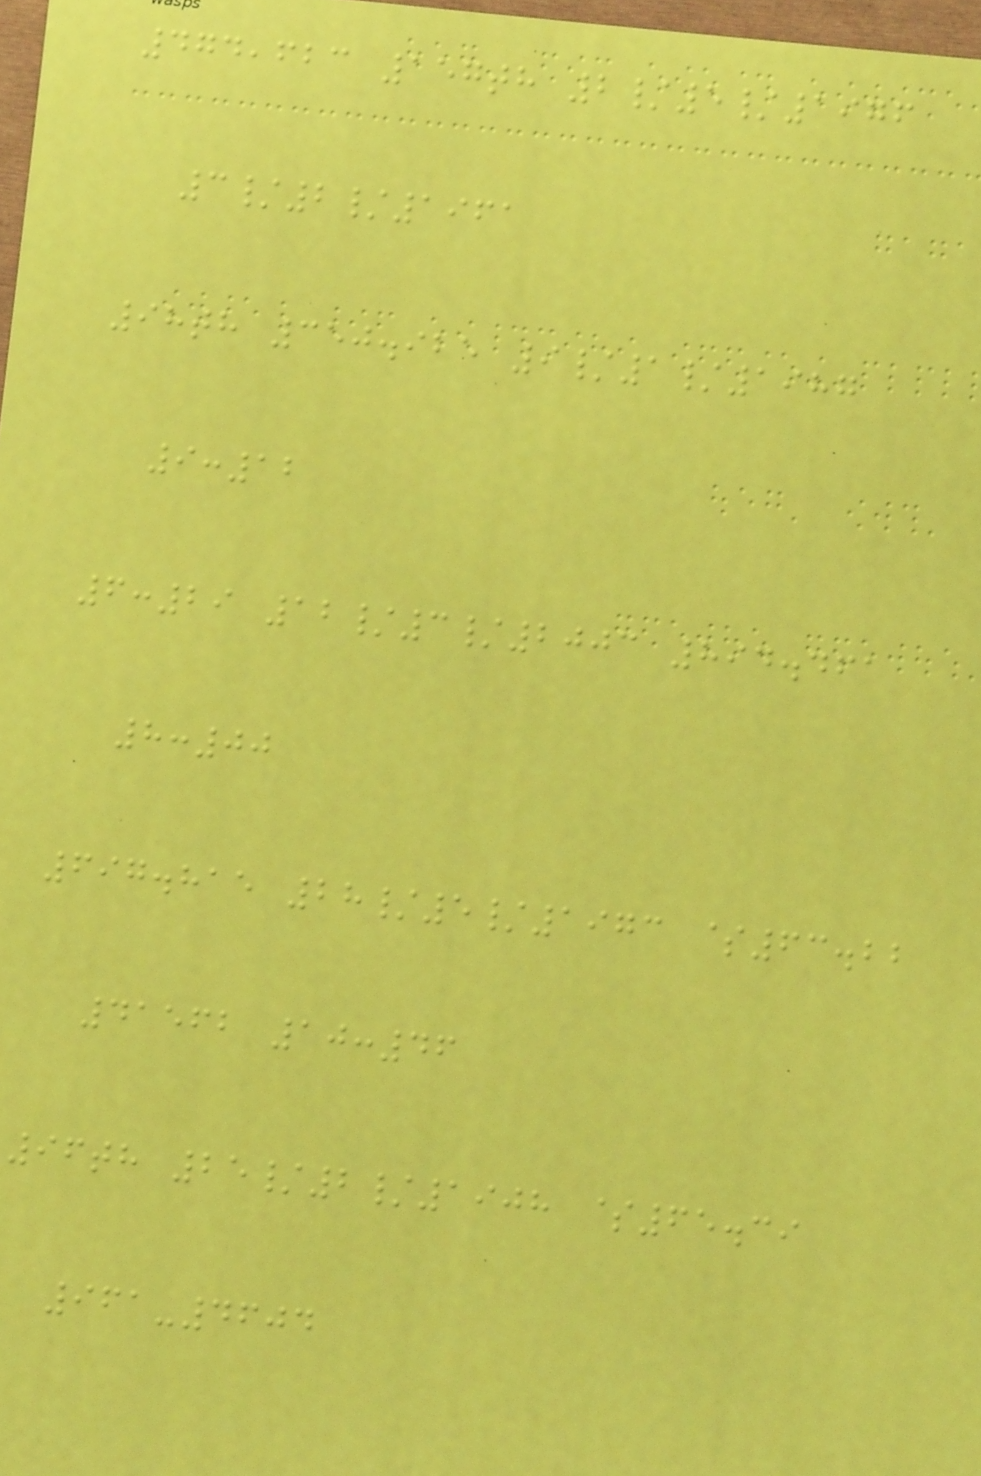474,623 157th 2/5/1976
3/2/1961
98th 350.925 9/1/1987
9:12
6:29 12/3/2003 894.461
8:00
697.815 28/5/1973 $63.22
41562 10:46
96th 25/2/1908 $65.39
961-4604
